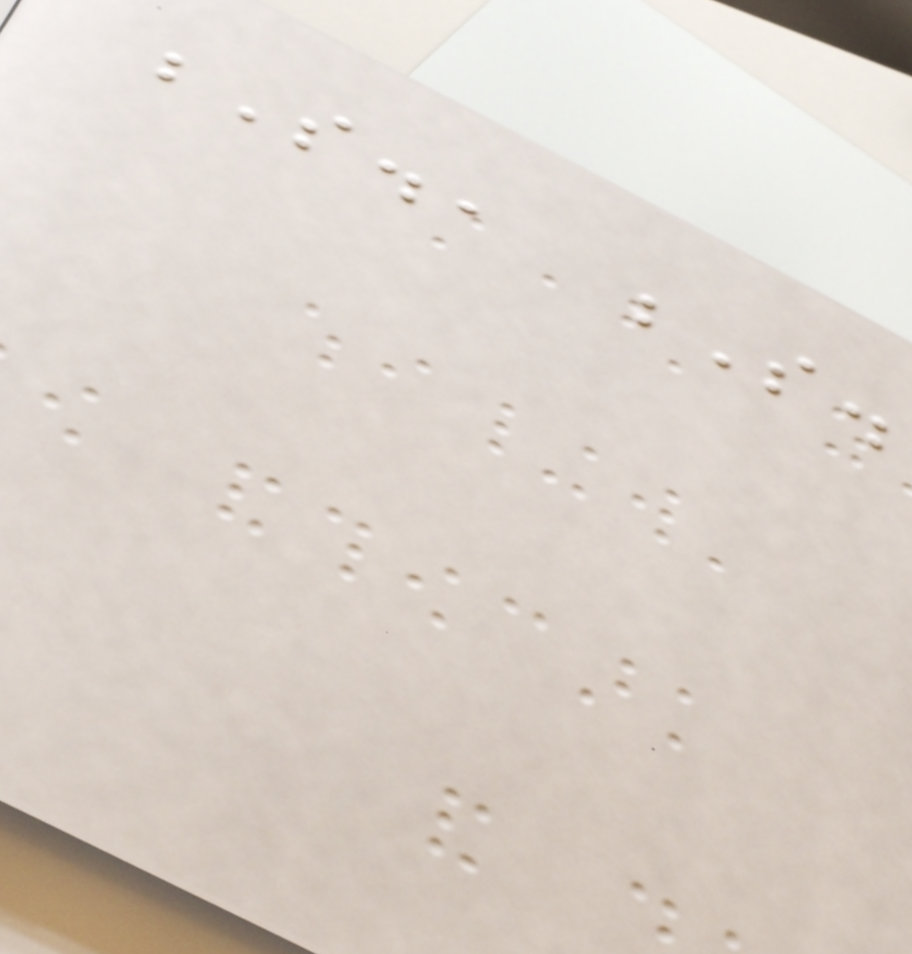S., S.
